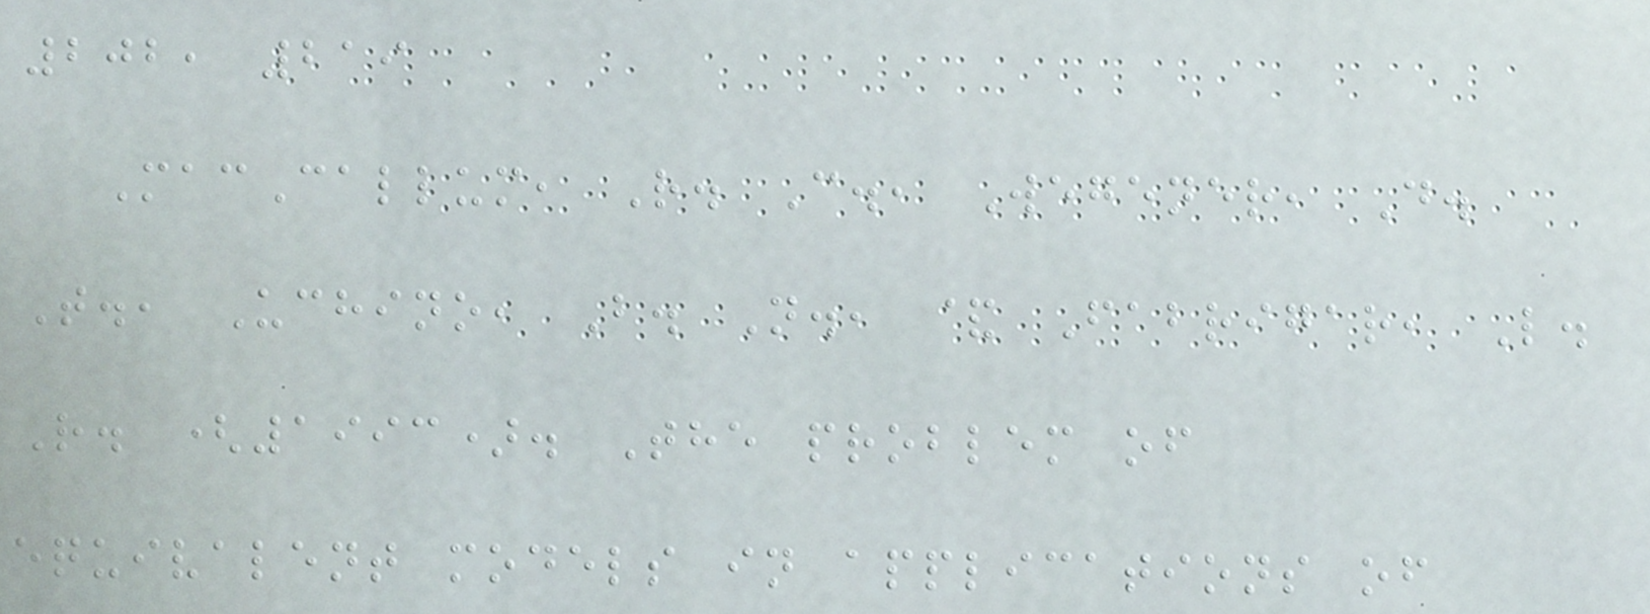202, 219
MacCallum, R. C., Wegener, D.
T., Uchino, B. N., & Fabrigar, L.
R. (1993). The problem of
equivalent models in applications of
